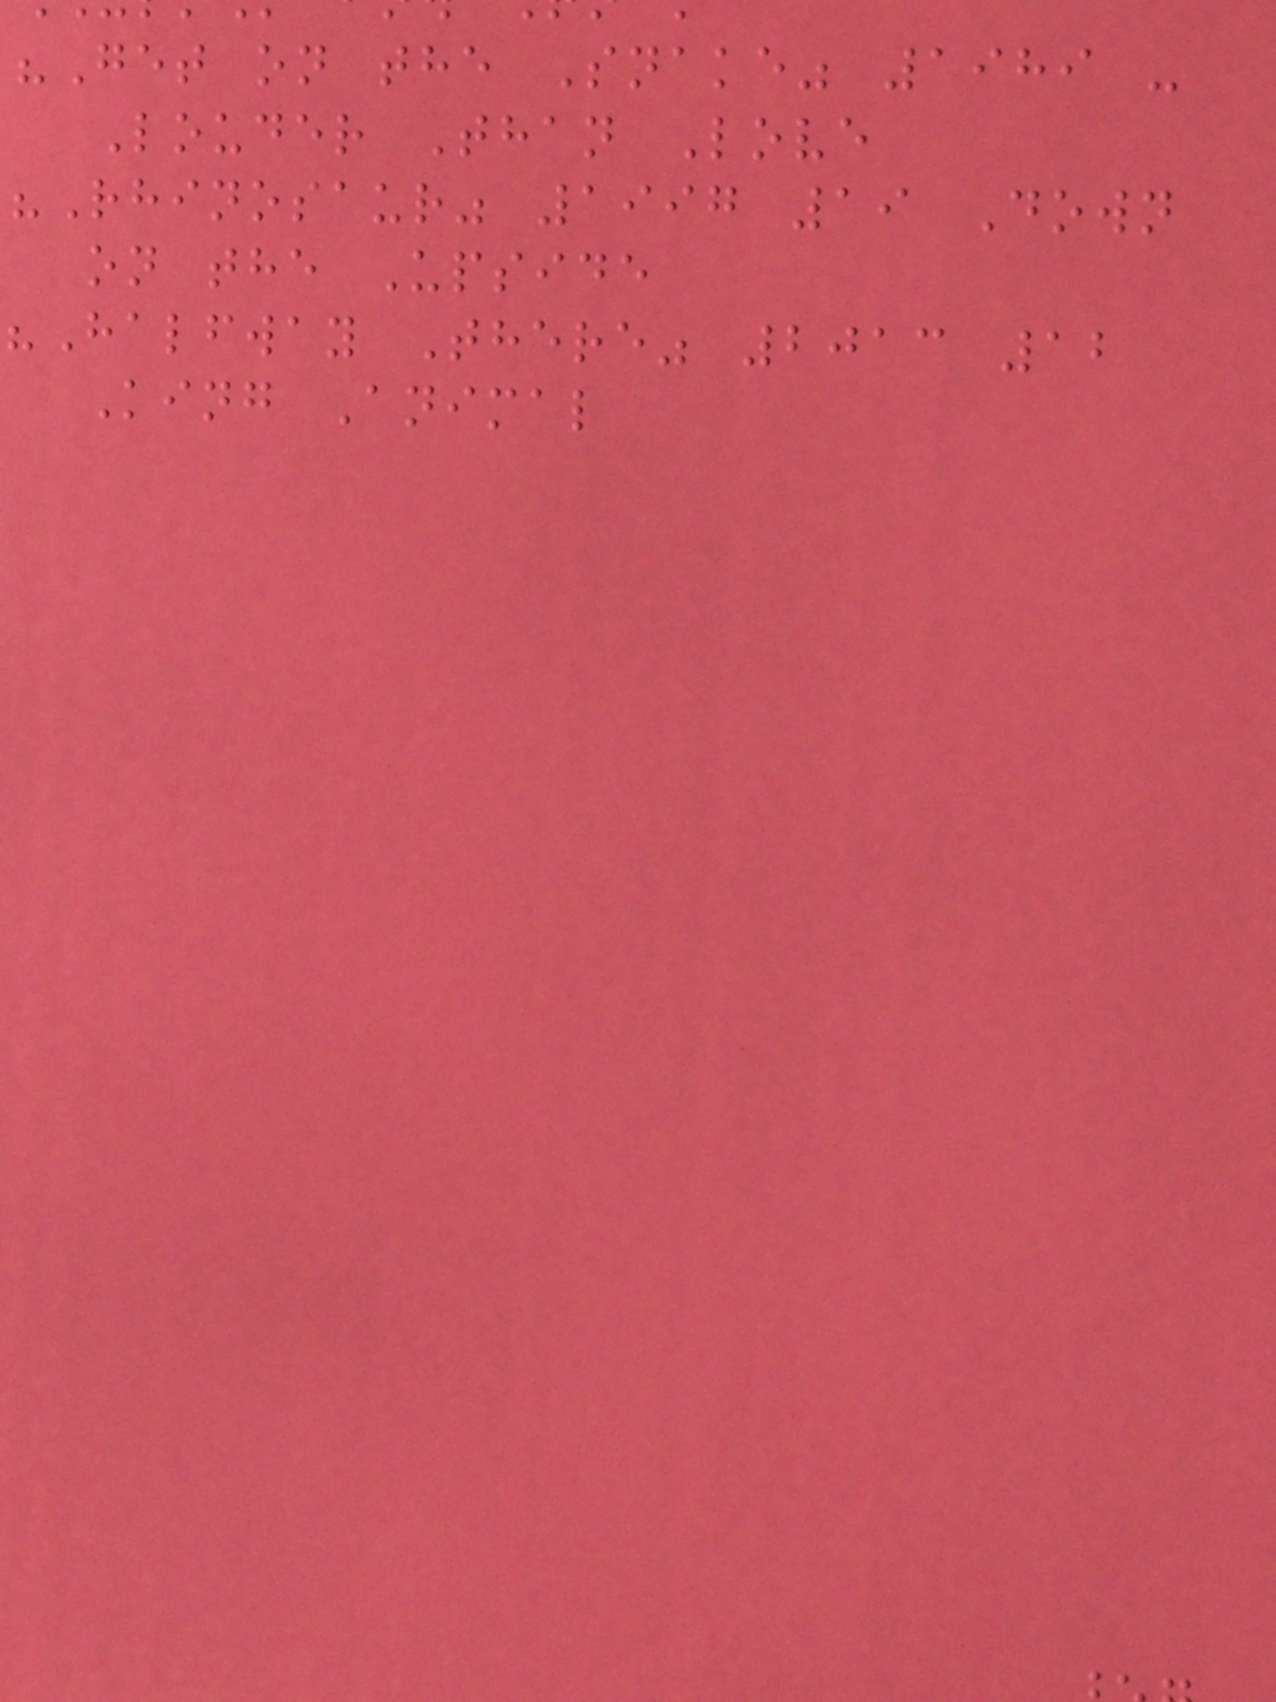"Get on the Snake" 1989 -
Louder Than Love
"Rhinosaur" 1997 19 Down
on the Upside
"Halfway There" 2013 12
King Animal
